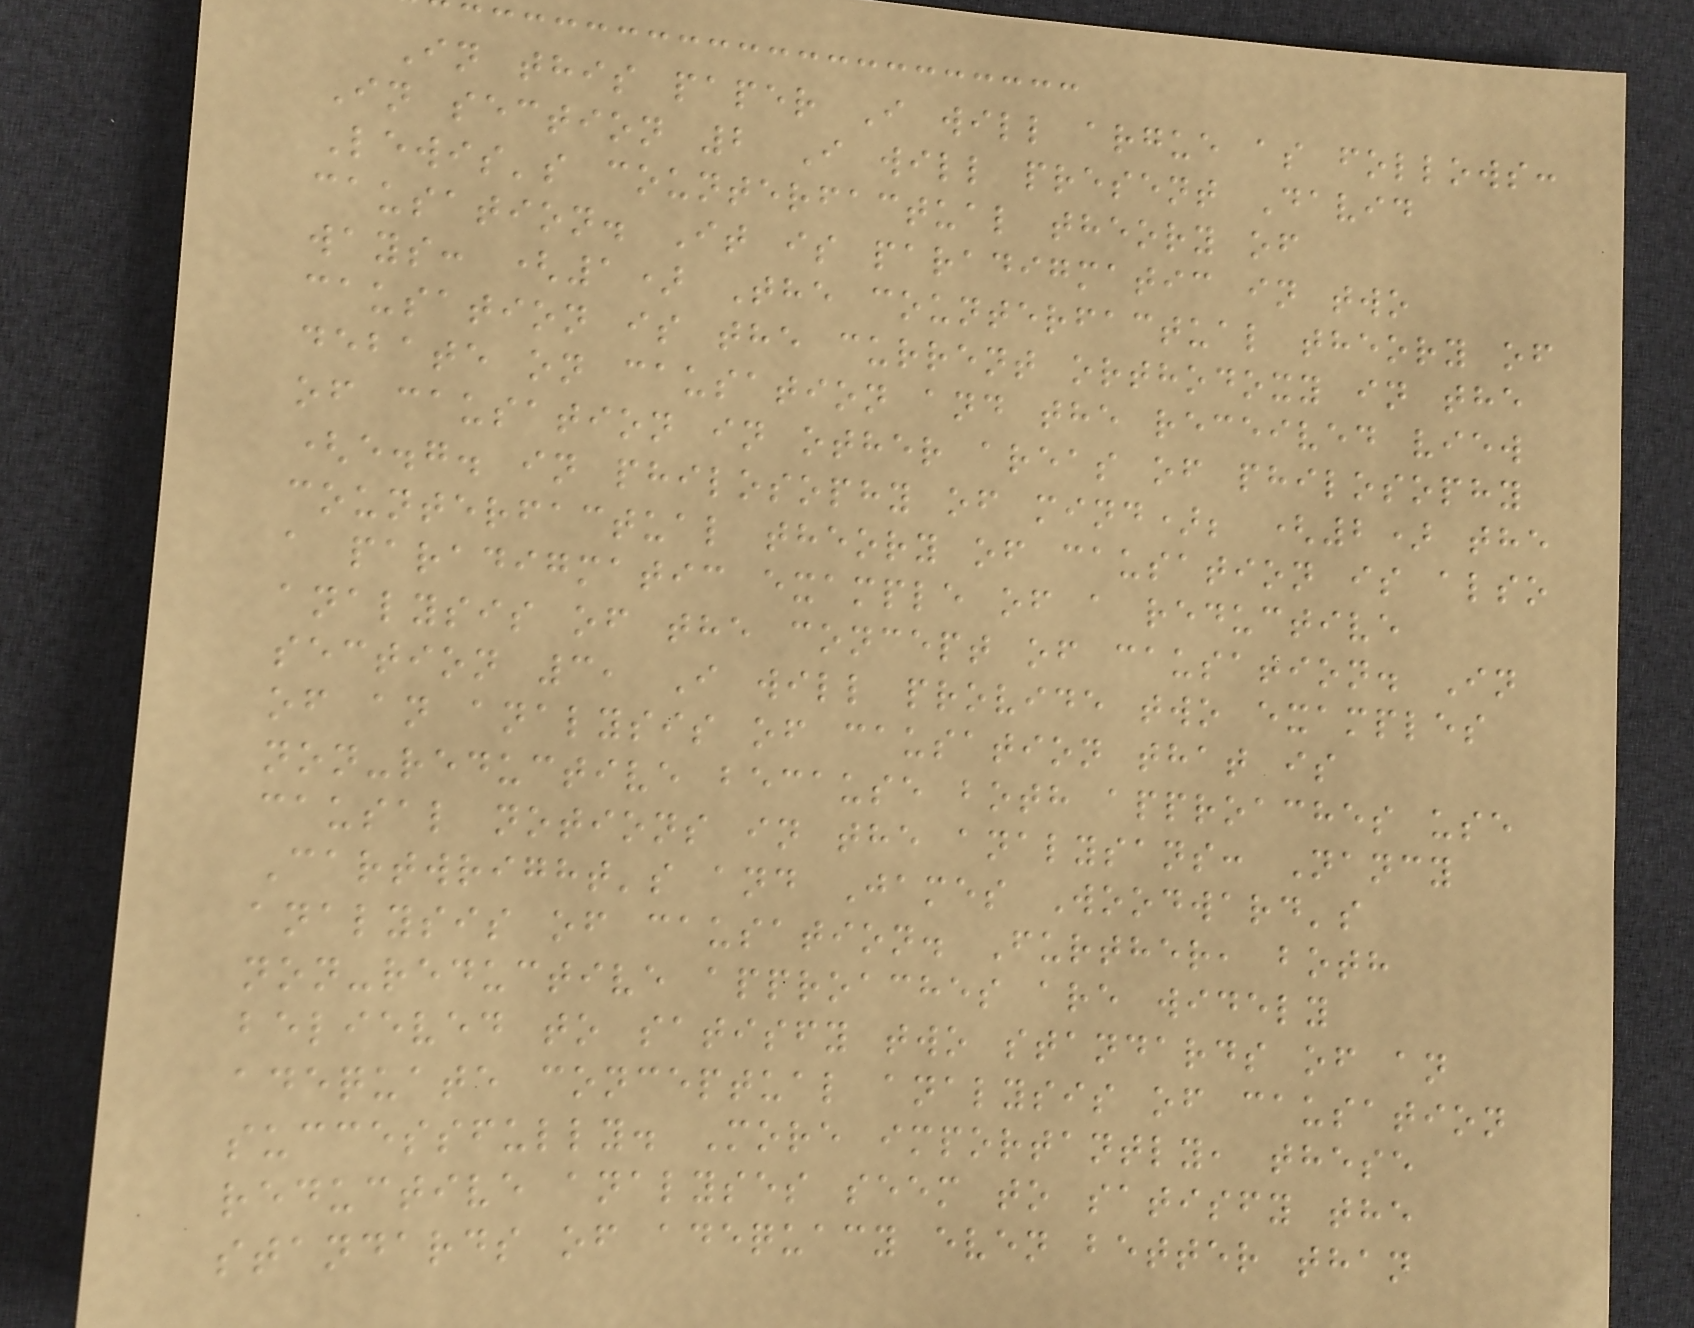In this paper I will argue as follows:
In section 2 I will present David
Lewis's counterfactual theory of
causation. It is paradigmatic in two
ways: (1) The counterfactual theory of
causation is the current orthodoxy in the
debate on causation and the received view
of causation in other areas of philosophy
(e.g. in philosophy of mind); (2) the
counterfactual theory of causation is also
a paradigmatic example of a reductive
analysis of the concept of causation. In
section 3, I will provide two examples
of an analysis of causation that is
non-reductive because both approaches use
causal notions in the analysans: Nancy
Cartwright's and James Woodward's
analysis of causation. Further, both
non-reductive approaches are widely
believed to satisfy two standards of an
adequate conceptual analysis of causation
successfully. More importantly, these
reductive analyses seem to satisfy the
standards of adequacy even better than
